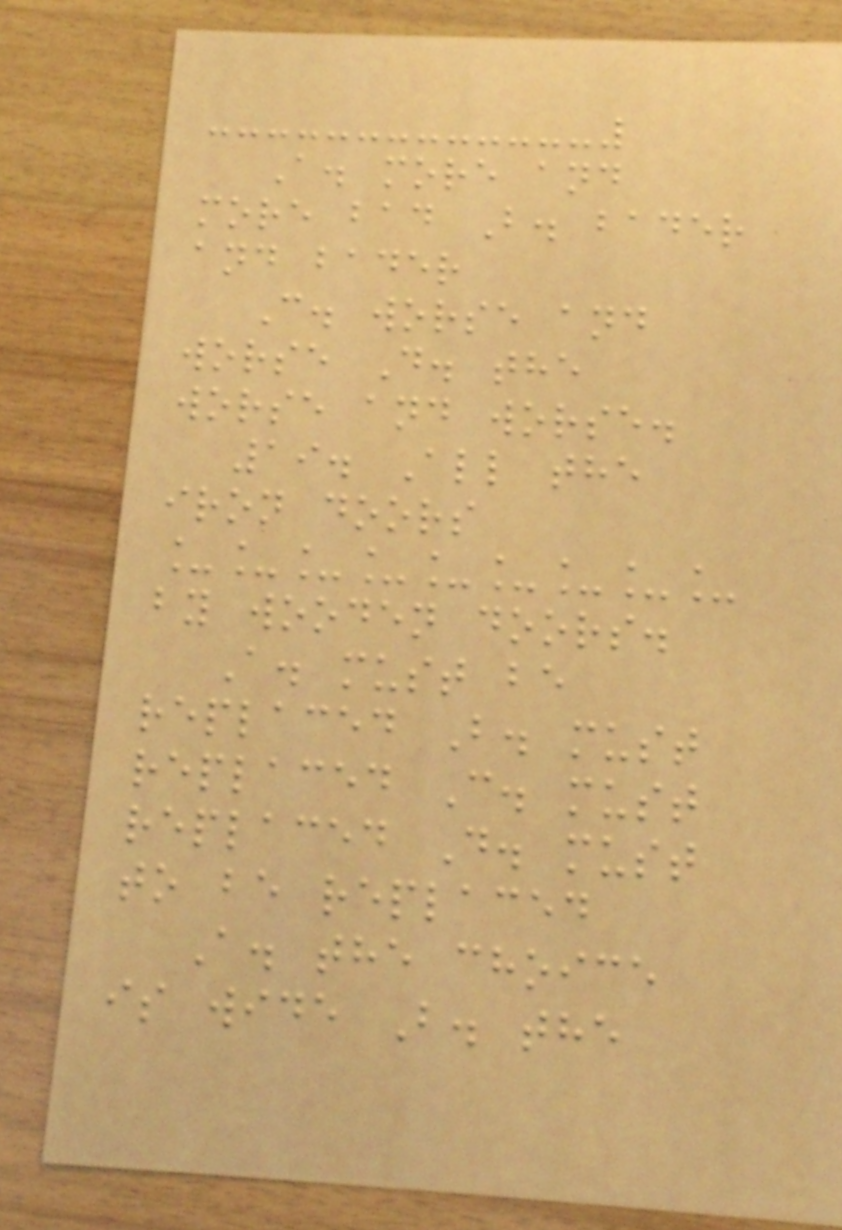A. more and
more bad B. bader
and bader
C. worse and
worse D. the
worse and worse.
19. All the
iron doors
_________
by wooden doors.
A. must be
replaced B. must
replaced C. must
replaced D. must
to be replaced
A. the choice
is wide B. the
